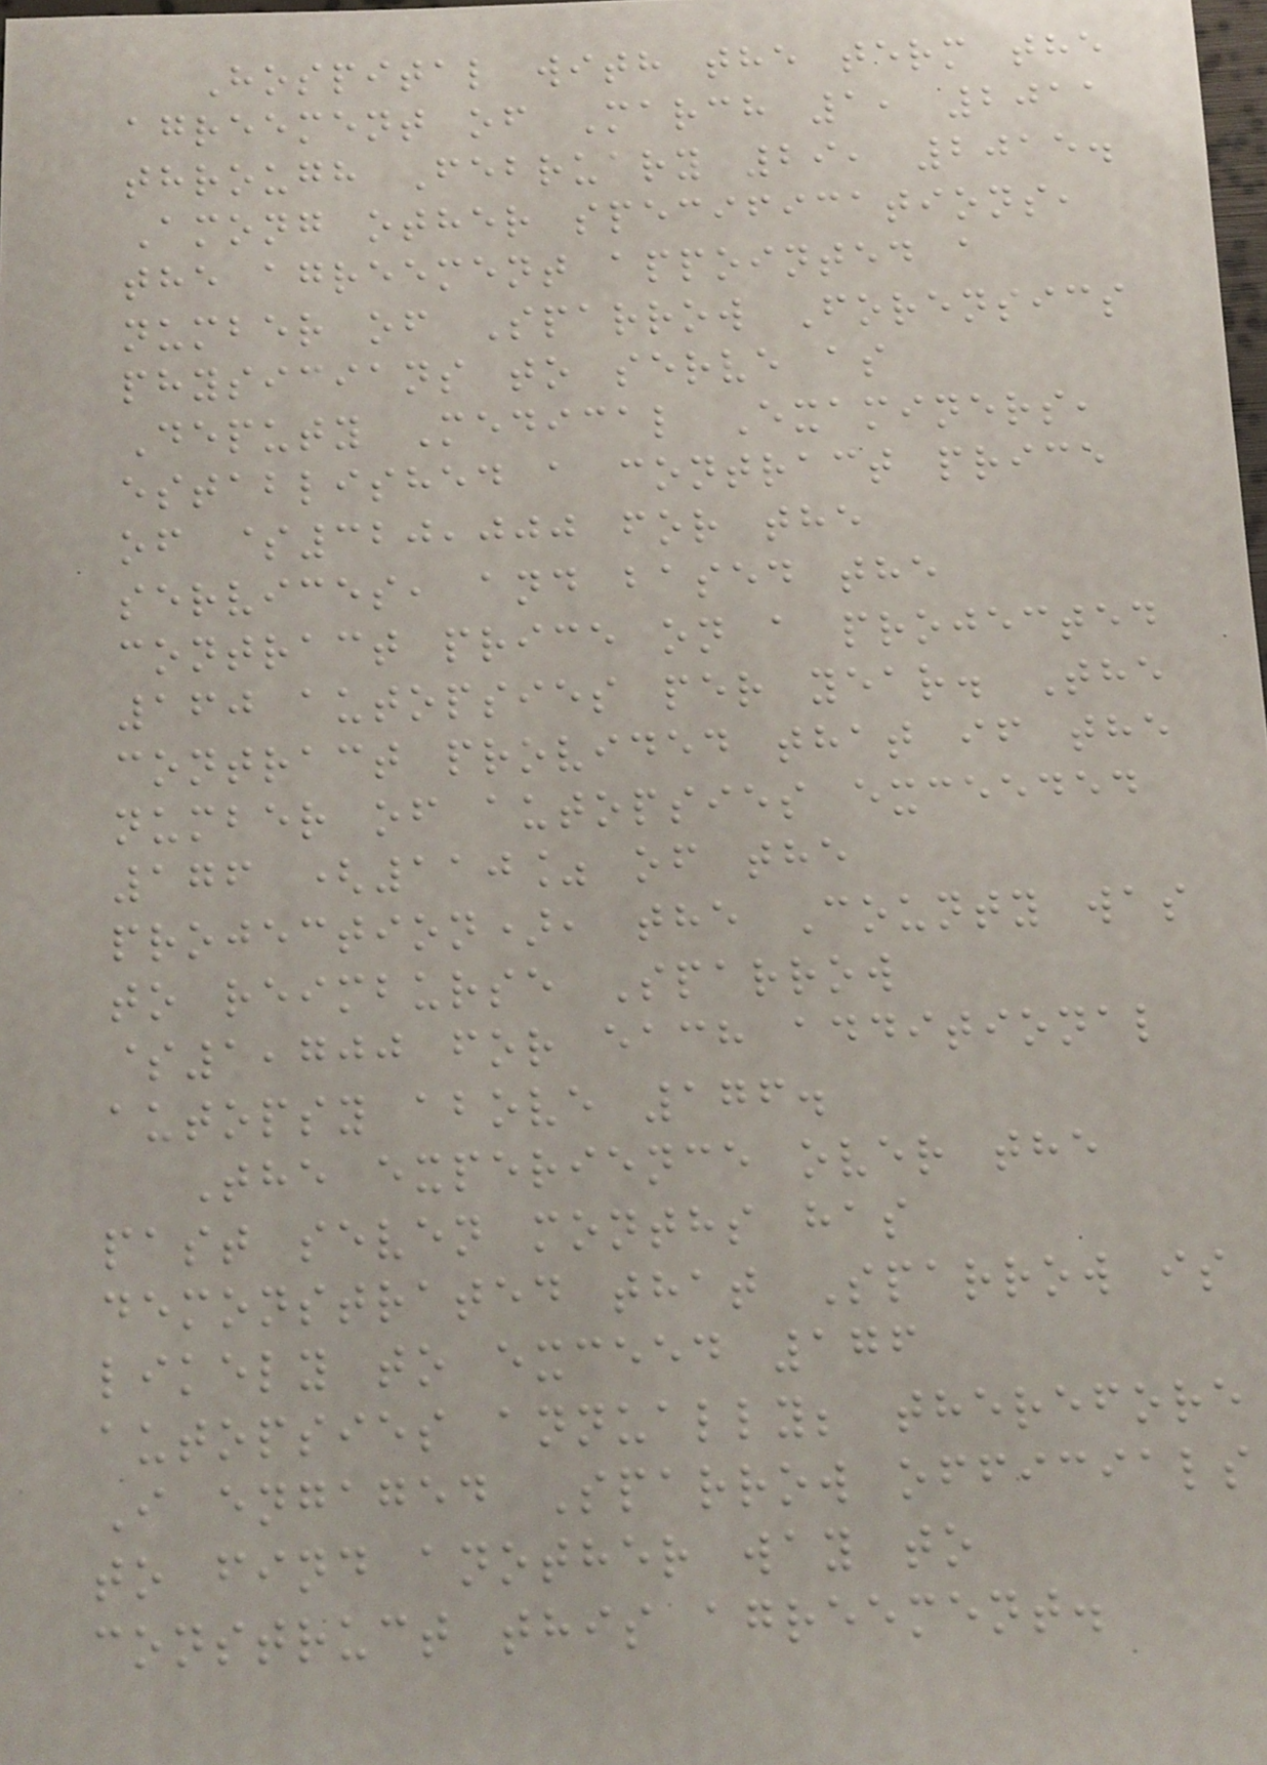Hospital with the term the
agreement of March 1, 2011
through February 29, 2015.
Among other specifications,
the agreement appointed a
number of Sparrow Forensics
physicians to serve as
Deputy Medical Examiners,
established a contract price
of $320,000 for the
services, and based the
contract price on a projected
160 autopsies per year. The
contract provided that if the
number of autopsies exceeded
176 (110% of the
projection), the County was
to reimburse Sparrow
$1,700 for each additional
autopsy above 176.
The experience over the
past seven months has
demonstrated that Sparrow is
likely to exceed 176
autopsies annually; therefore
I engaged Sparrow officials
to find another way to
construct this agreement.
